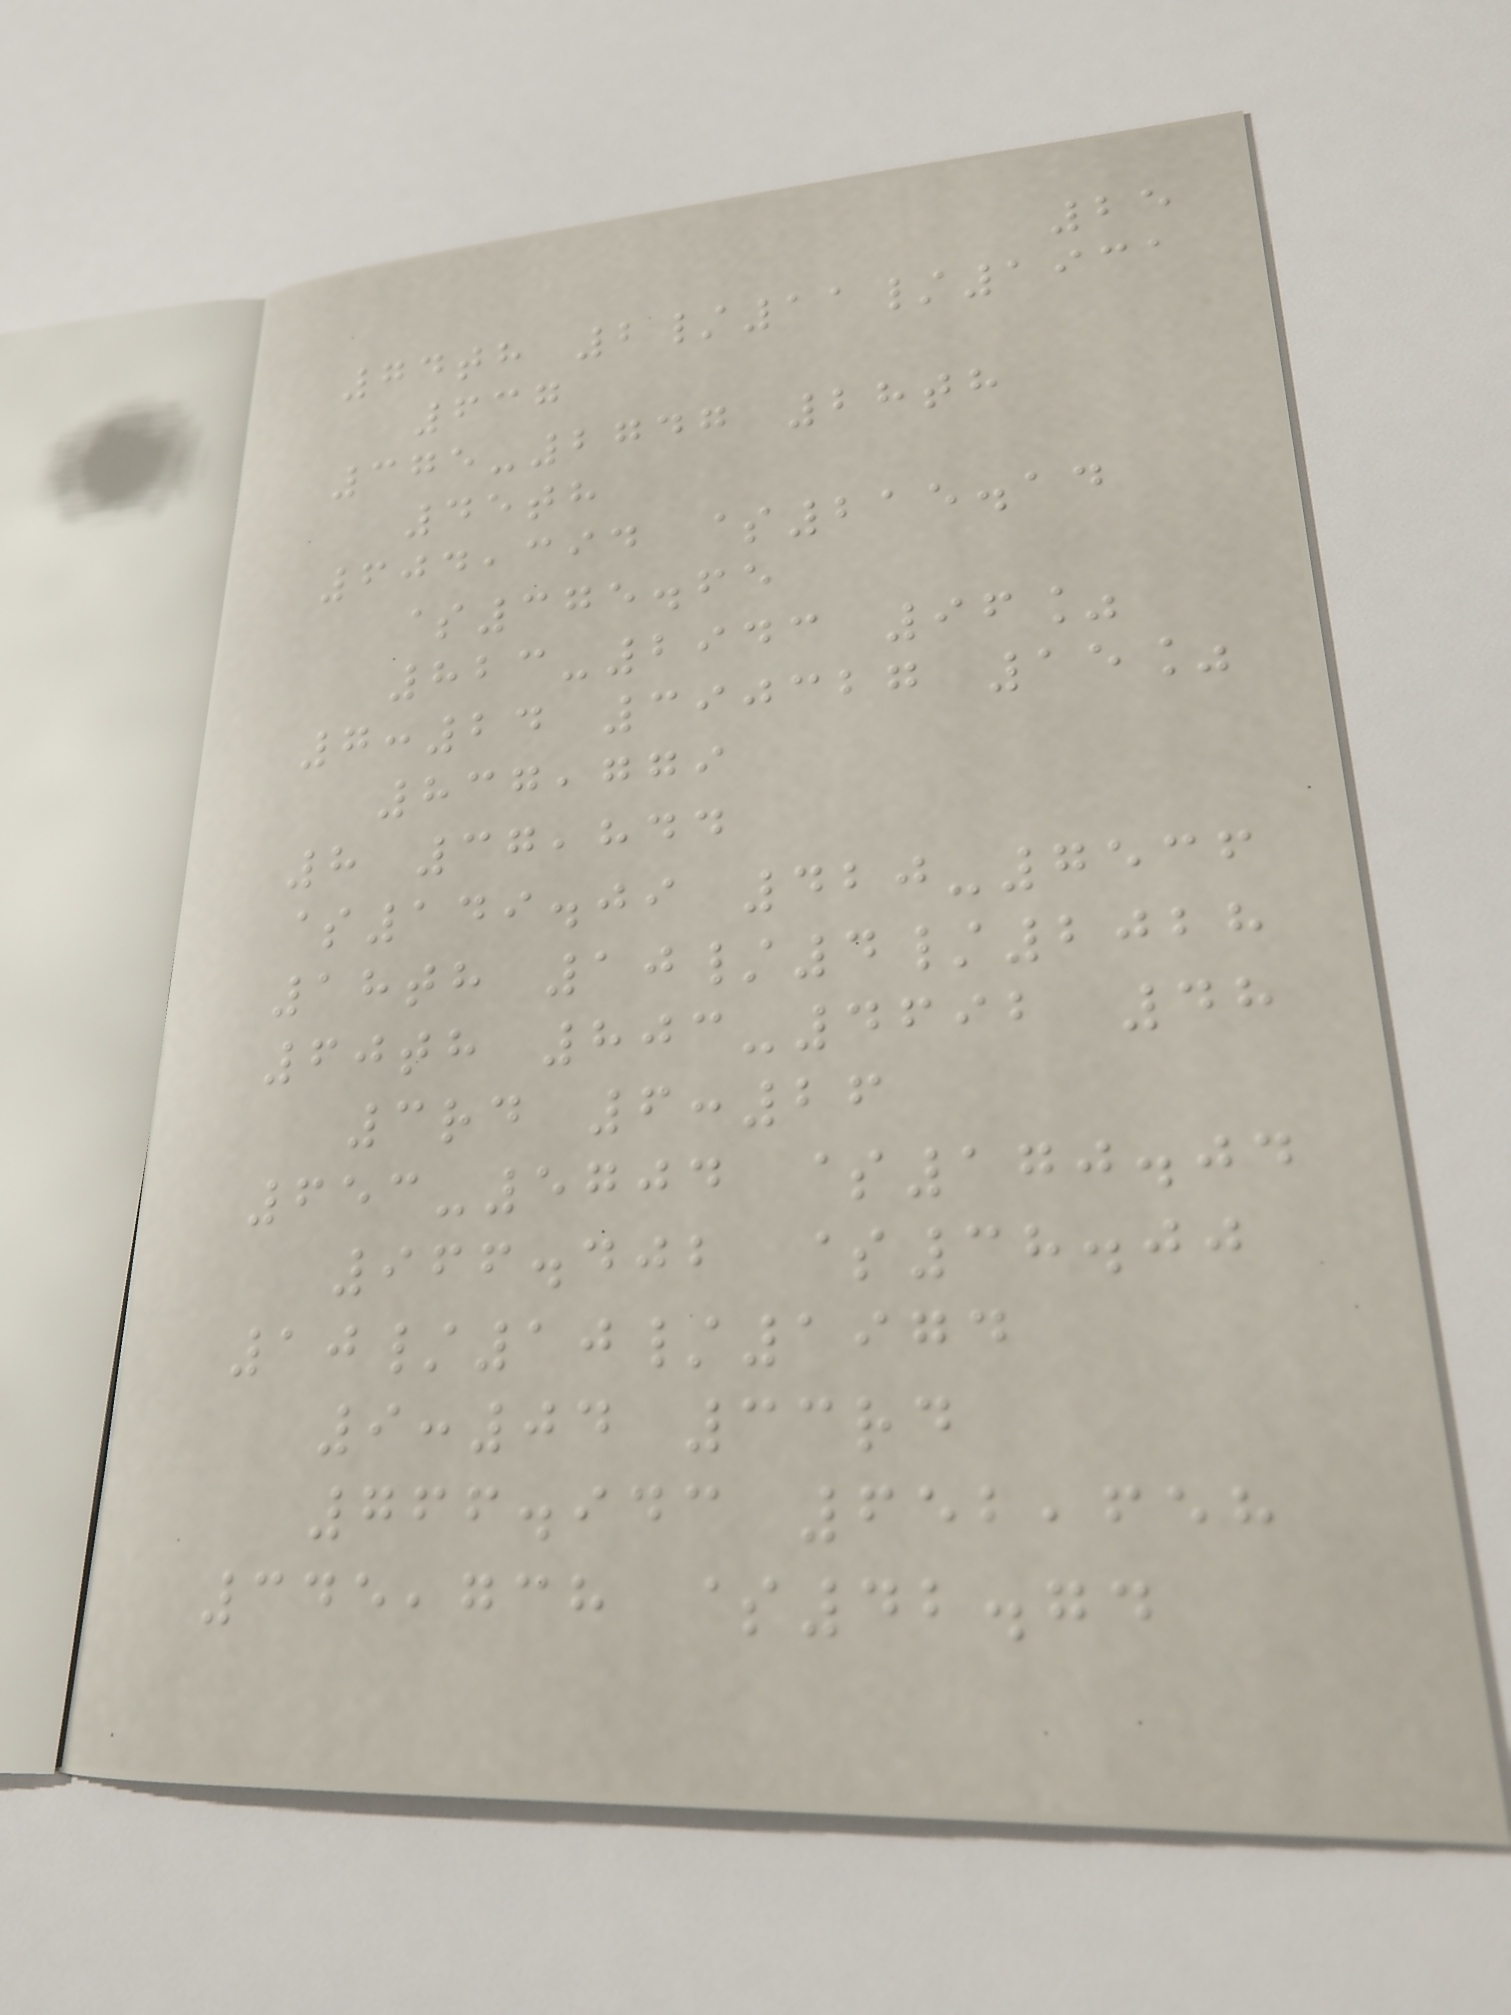25
74th 2/11/1931
637
375-2747 28th
45th
604,394 $215.14
$375.65
823-2943 96%
7:24 390327 15%
837,779
8 37,844
$149.09 420-7536
18th 10/4/2028
60th 803-4692 48
3rd 6:26
653-5704 $170.04
966.402 $38.00
10/10/1974
9:04 33rd
766.943 652,658
345,738 $42.74
